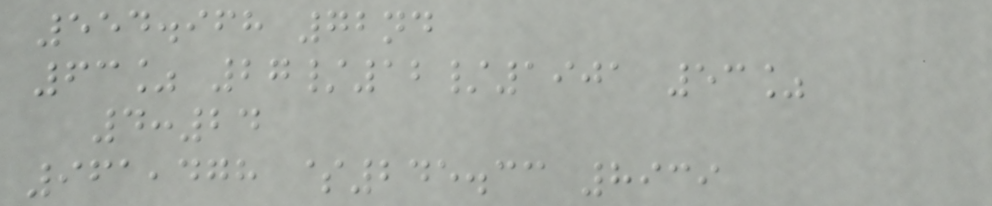554.968 72nd
63% 27/12/1901 53%
4:24
961,478 $245.33 8939
